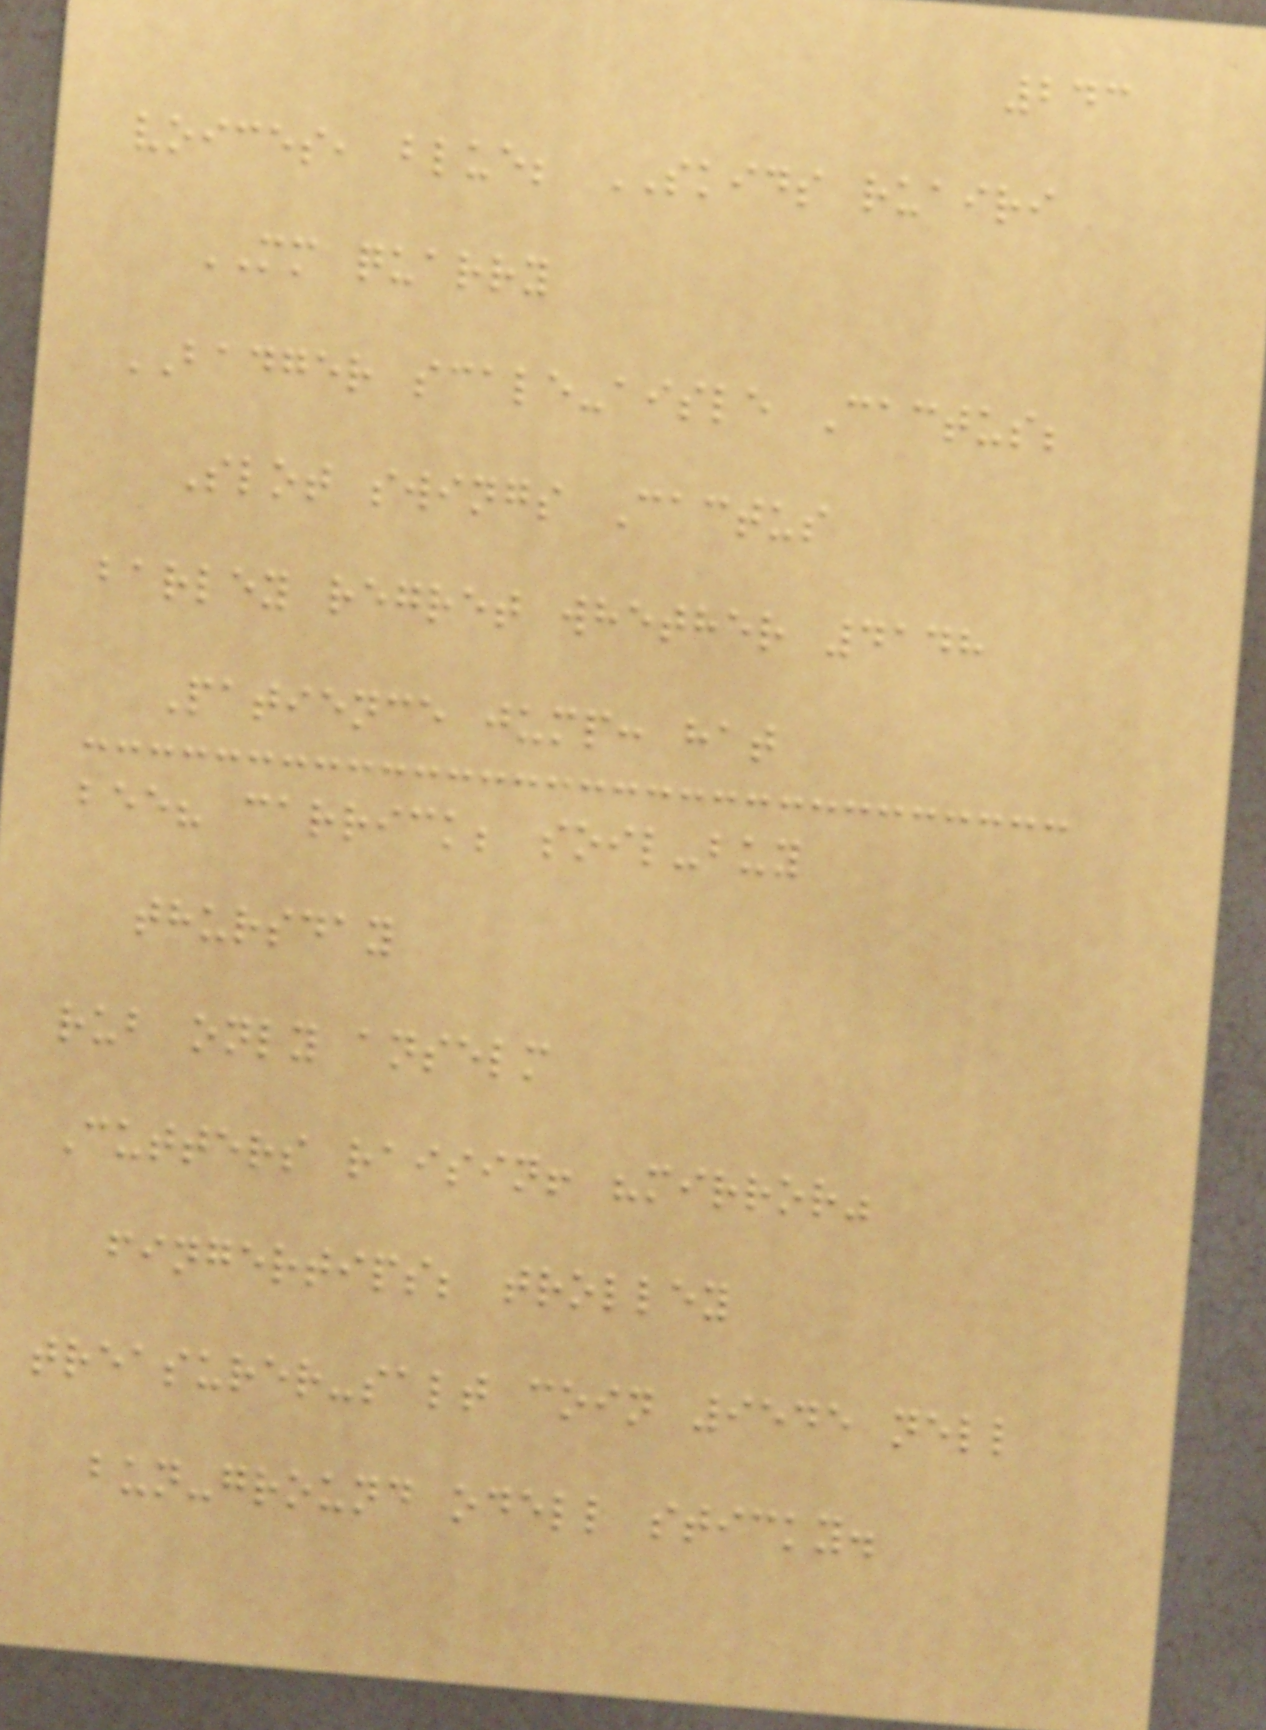243
voices, blue; SKIDS ruairi
MM quarry
BADGER scale-aisle Cactus;
Slot swings Cactus
barley regret whether 4148
Patience jump: hat
bee? carrick; soil-buy
thursday
rub only anselm
Cutters raisin! "mirror"
fingertips; trolley
treasurer-salt coin 9545 nell
bun-ground odell sticky.
